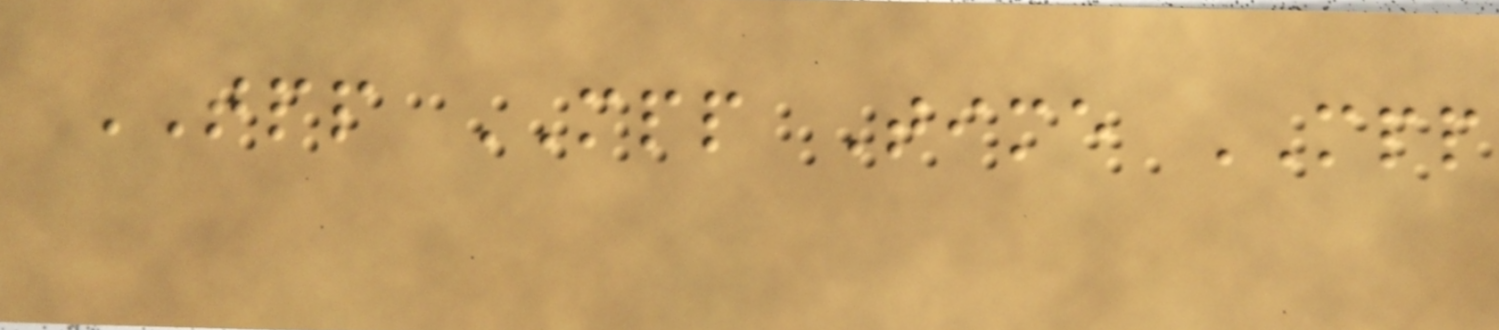TPP MPP Time MPP
